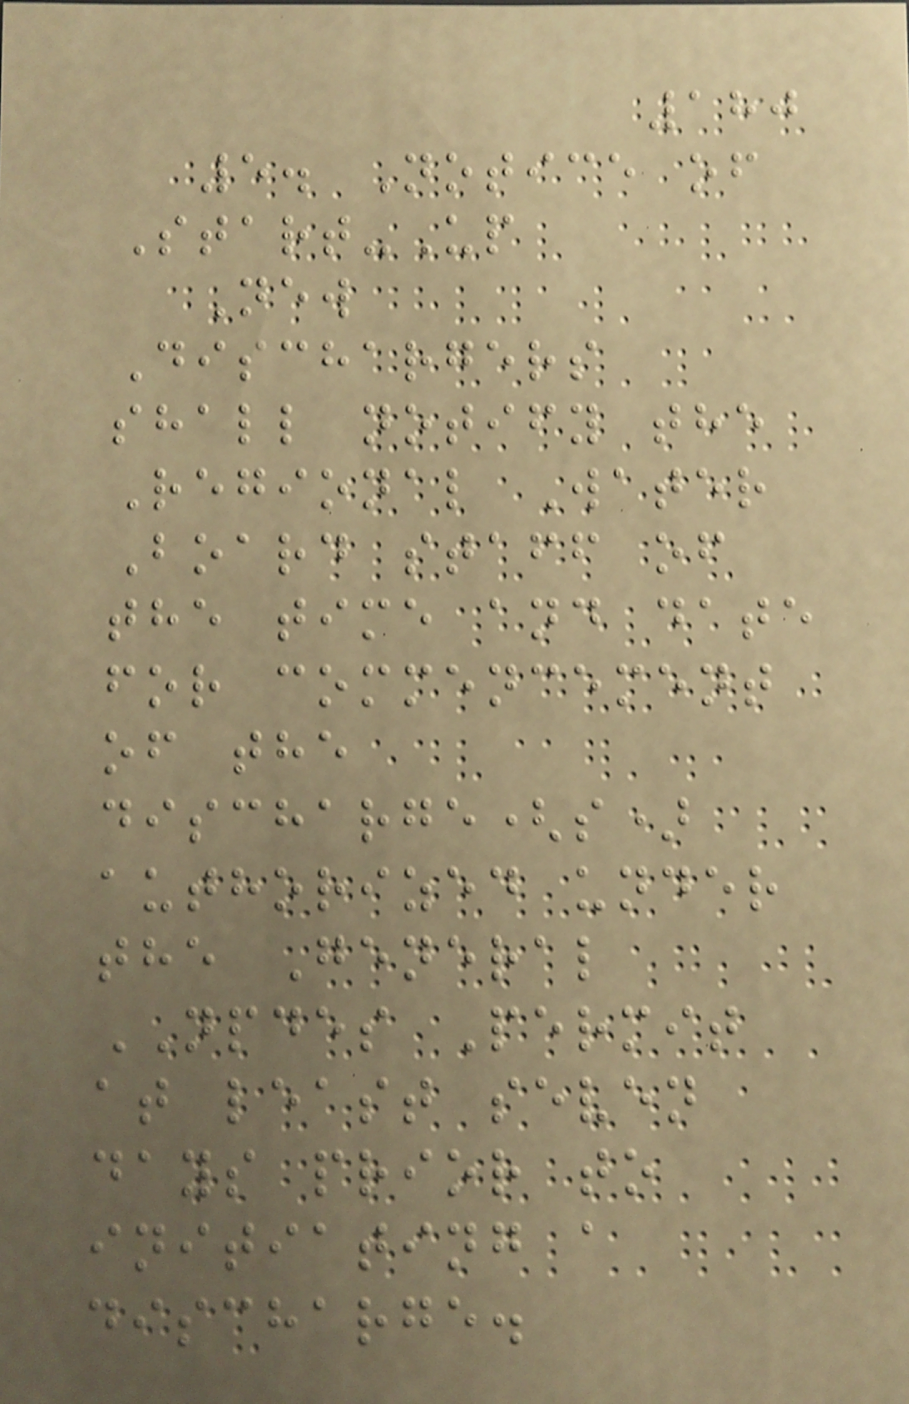180
5. Notice of
Start-Up
New
Dischargers
shall notify the
Regional Water
Board staff of
the time and date
for commencement
of the
discharge(s)
authorized under
the General
NPDES Permit
at least seven
days prior to
initiating a
discharge.
